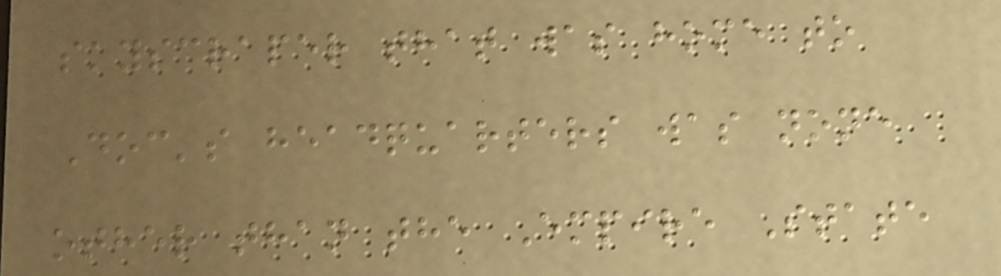skyscraper that was home to
Doc's headquarters was none
other than the Empire State
